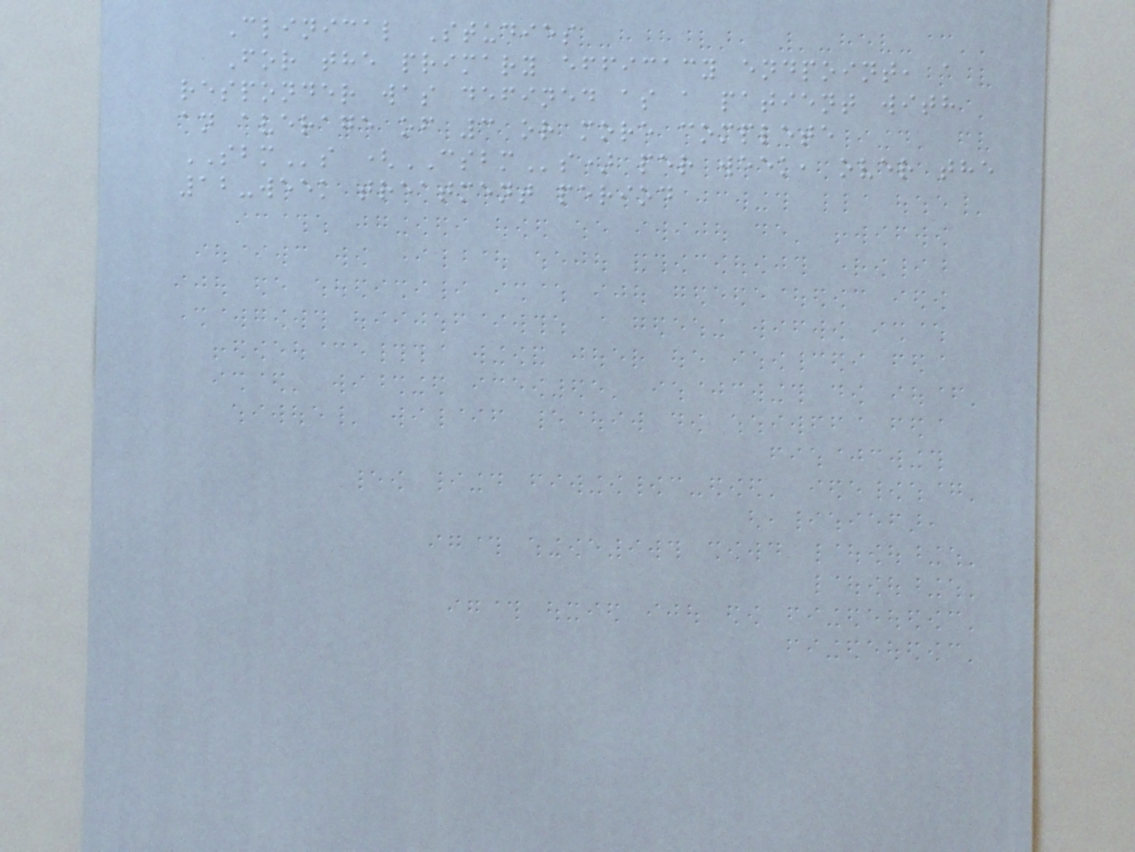Clinical Studies
For the primary efficacy endpoint, a
responder was defined as a patient with
an average of 3 or more complete
SBMs (CSBMs) per week, over the
12-week treatment period
